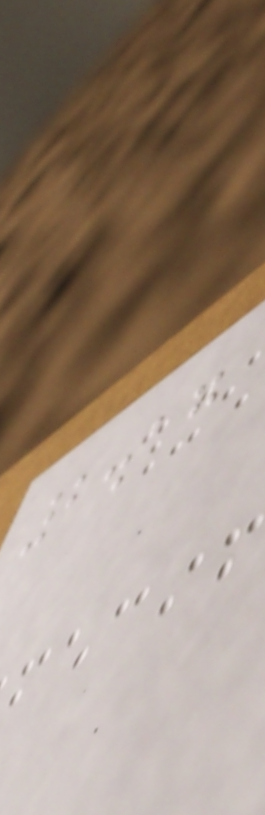2.17
